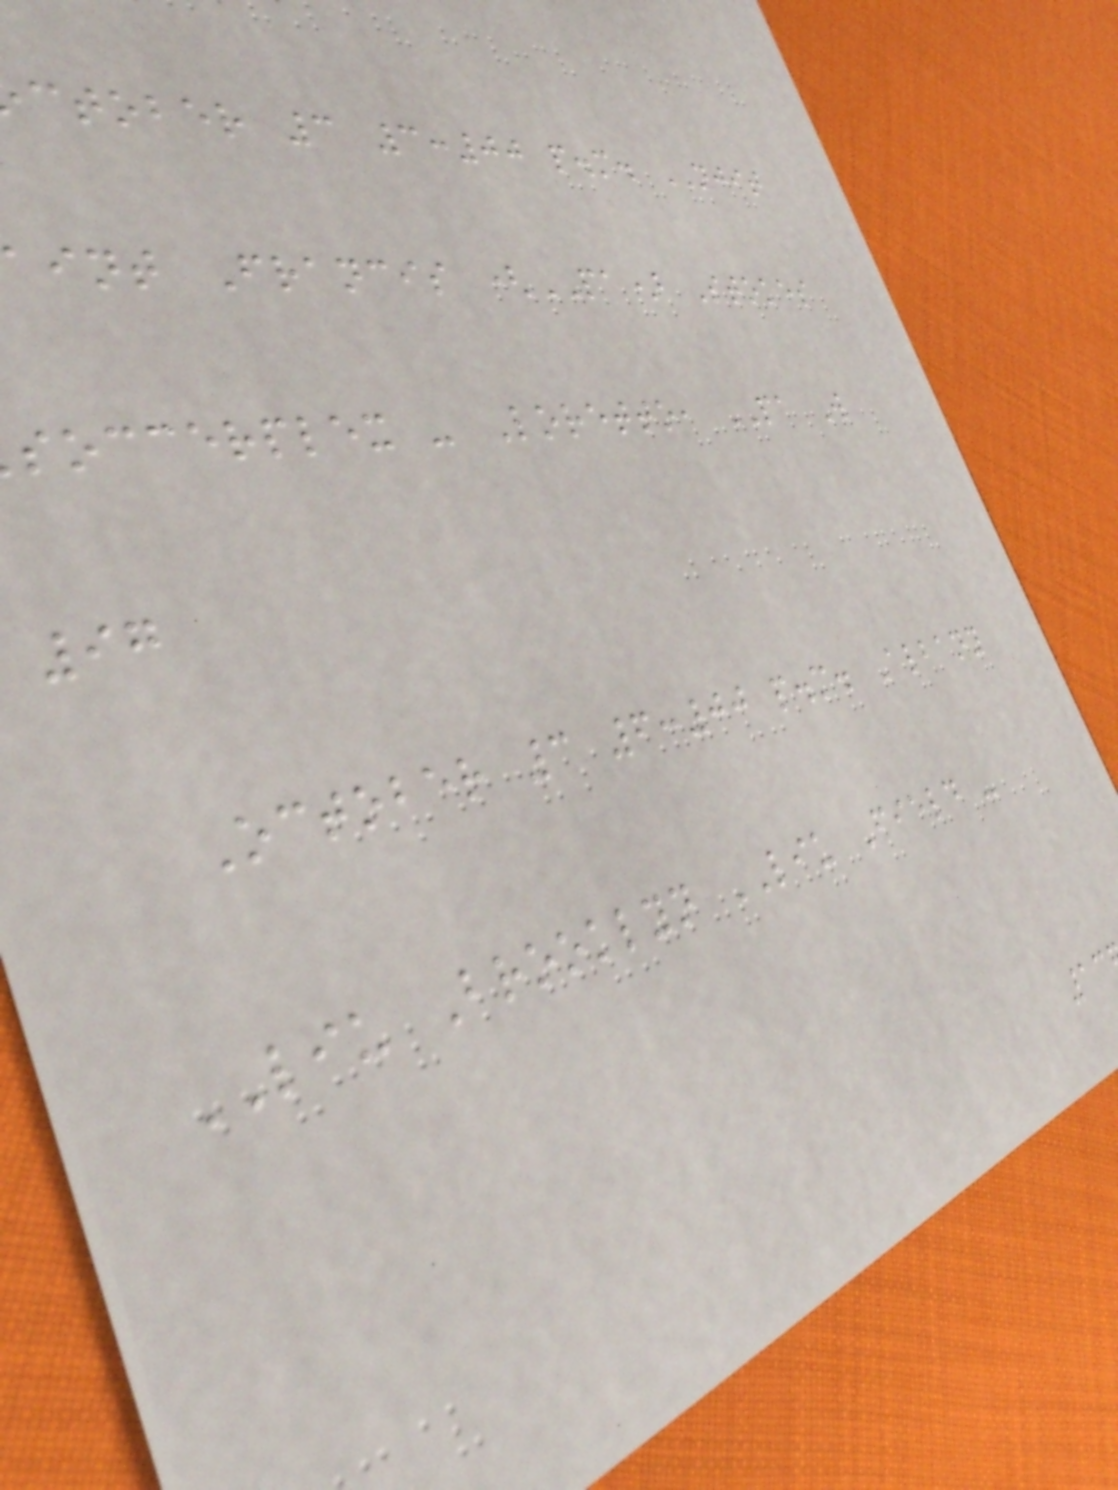ctober 3 3:00 p.m. NJIT
aint Francis (PA) Stokes
soccerplex - Loretto, PA W
97
October 3 6:00 p.m. Albany
LIU Brooklyn LIU Field -
